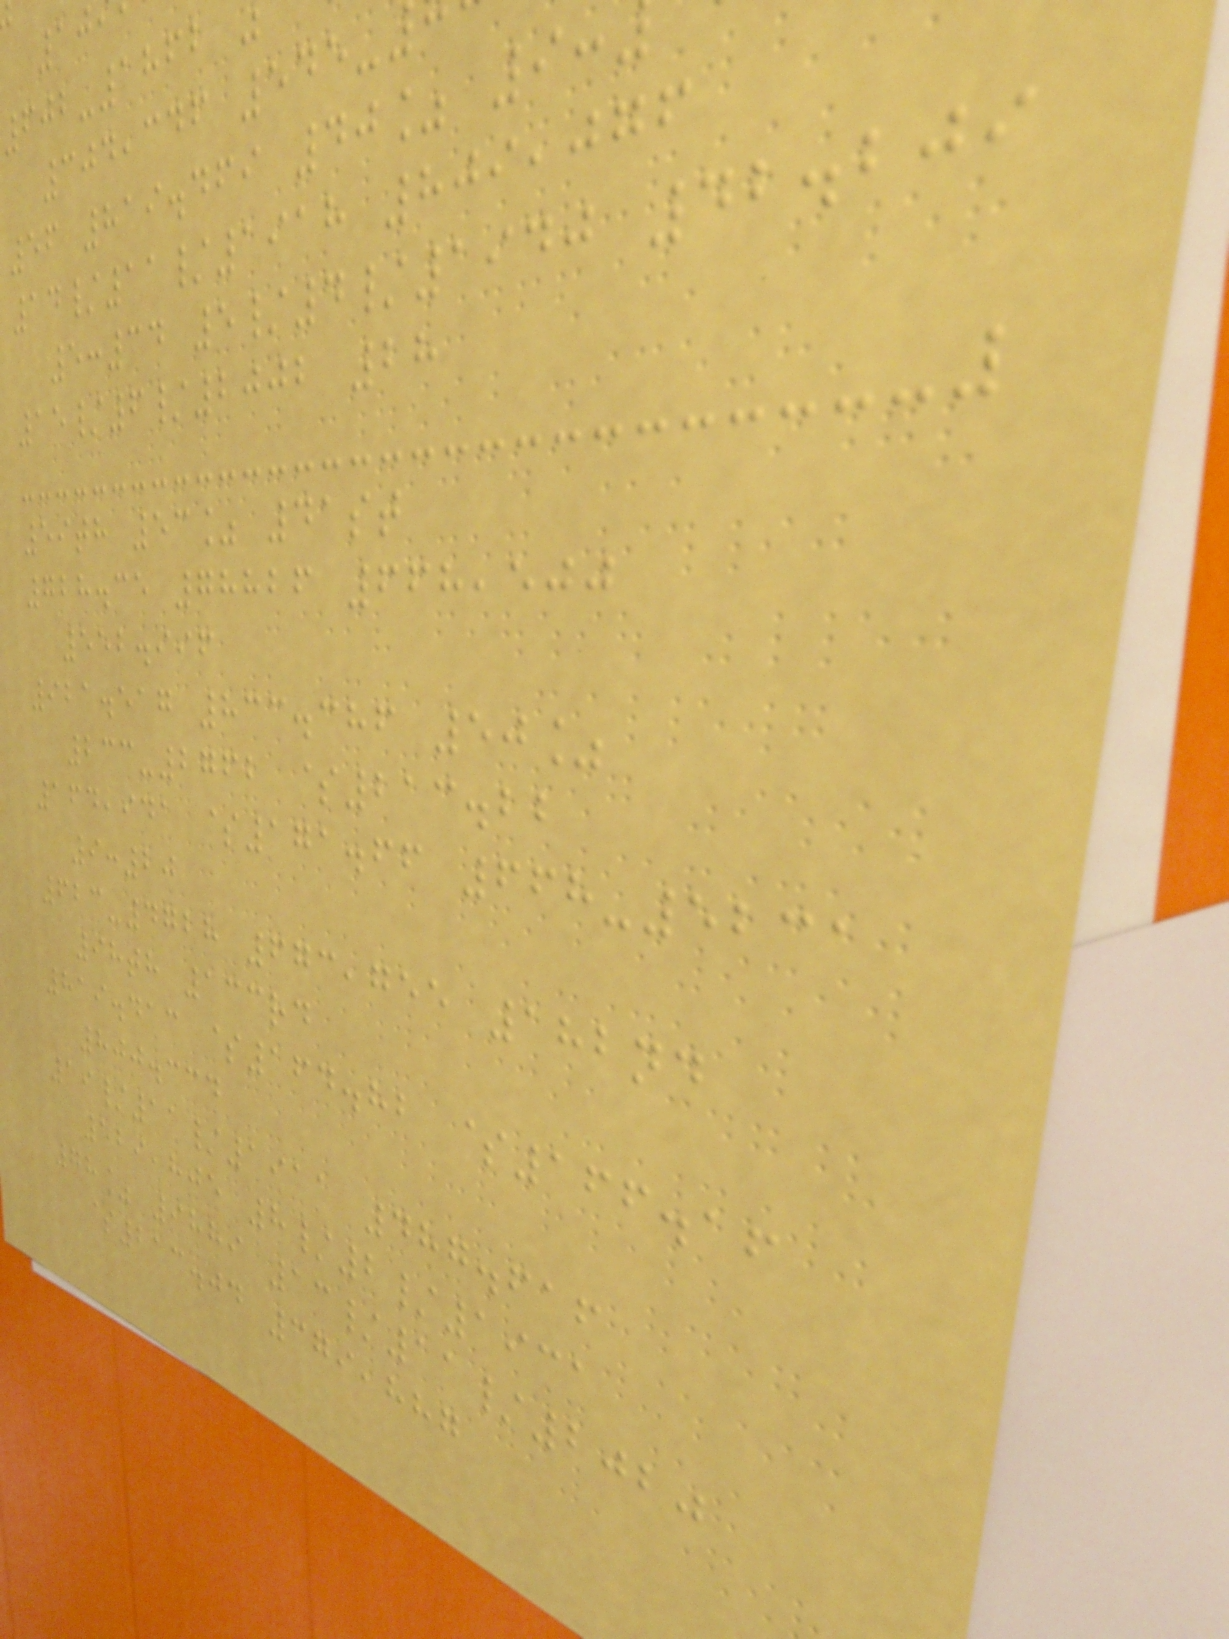602-1862
304,346 545-
56 819.469 40% 9:
14/11/1918 809,076
5:34 5/4/1940 42.209
15/6/2002 28
59th 53% 41st
728.35 78826 668,500
552.996
921.517 833.386 50%
233-2762 $213.22
164,941 $171.66 668-5231
9:20
623-4728 673,755 182nd
98th 133rd
819.413 $164.82 $166.16
800.334
19/11/1911 487.616
529,805 8/2/1931
78% 9889 13/11/2020
$213.04 379,887
